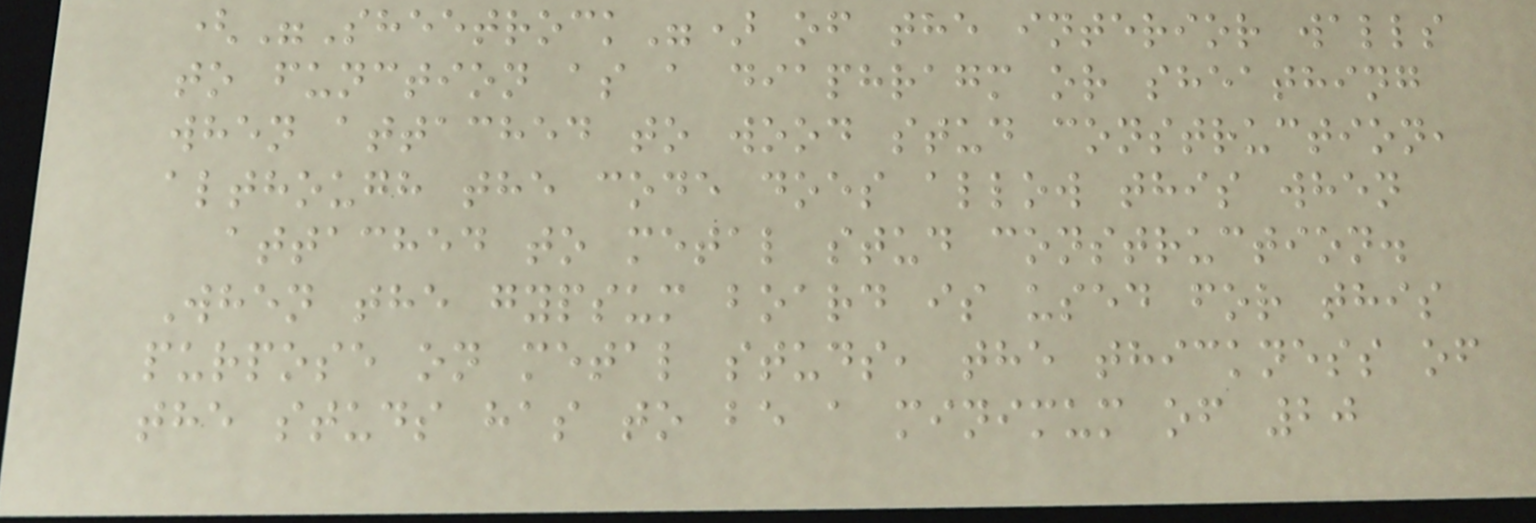("Sheetrock") of the interior walls
to function as a diaphragm or sheathing
when attached to wood stud construction,
although the code does allow this when
attached to metal stud construction.
When the gypsum board is used for this
purpose on metal studs, the thickness of
the studs has to be a minimum of 20
